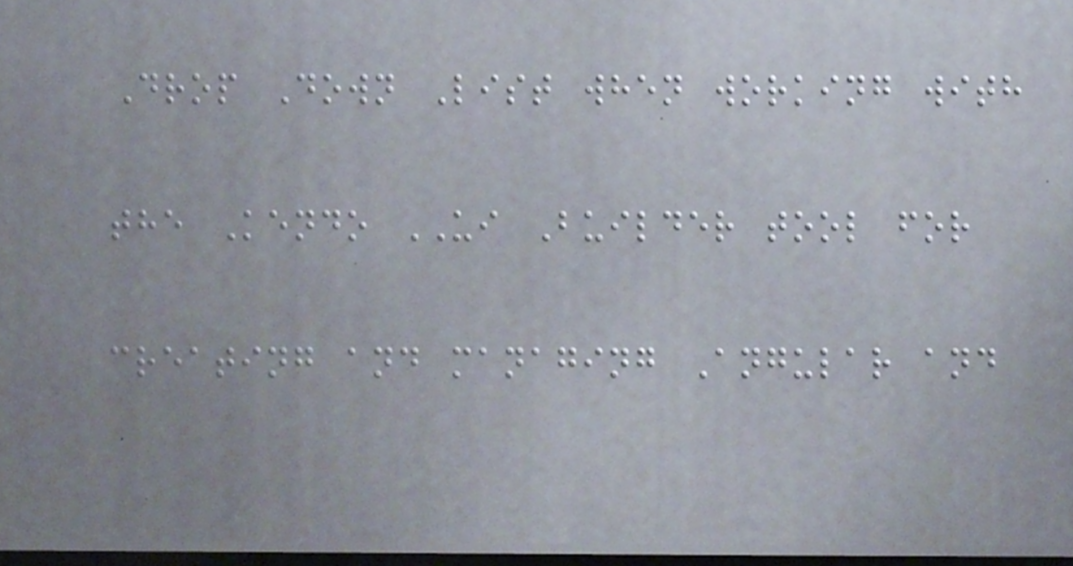Drop Down List when working with
the Kendo UI Builder tool for
creating and managing Angular and
